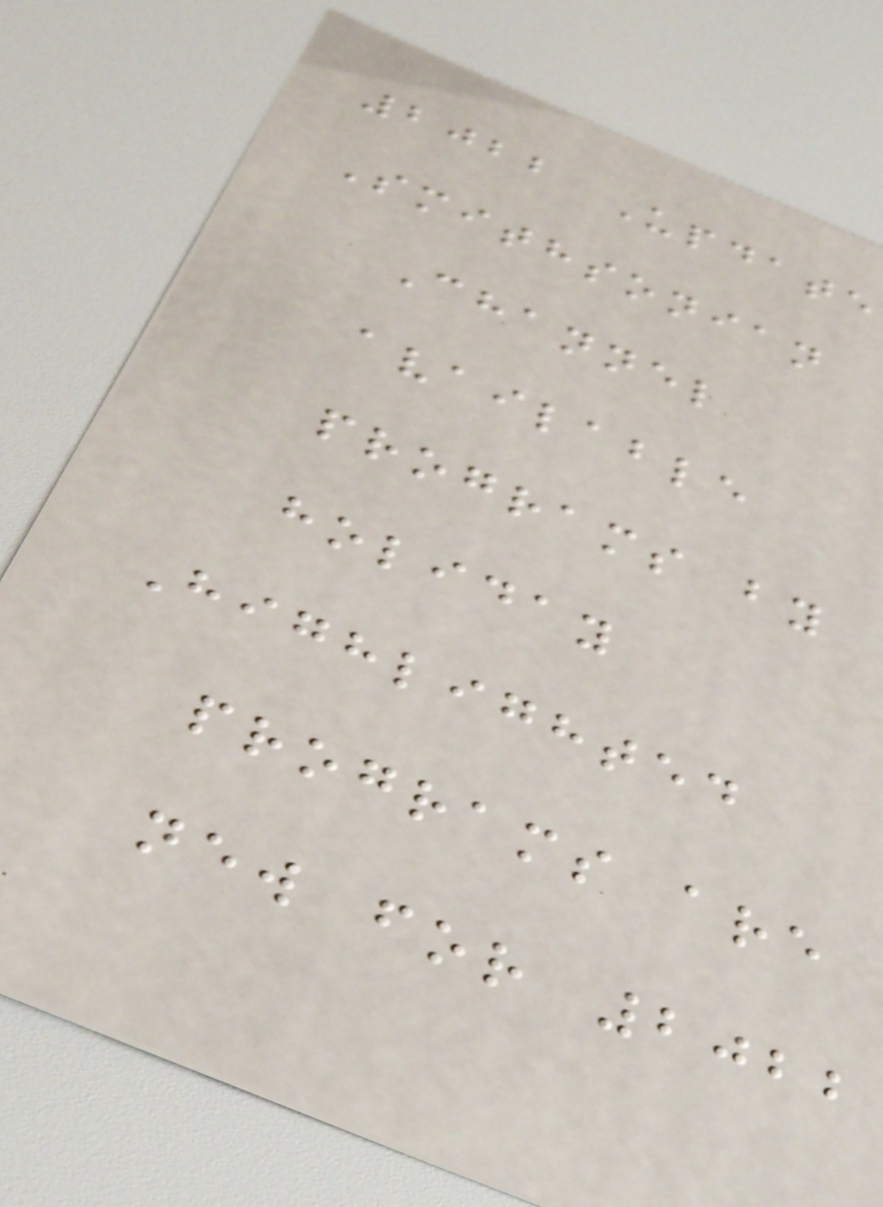2022 Update
Smithsonian
Channel
available
programs by
holiday
Highlighted
programs are
new for 2022
